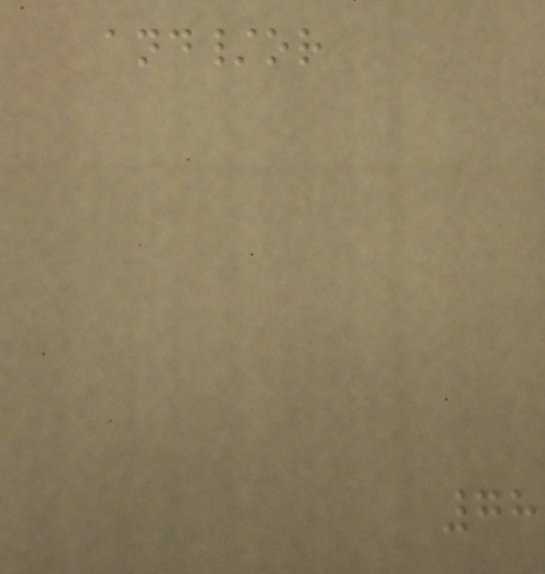and/or
78
